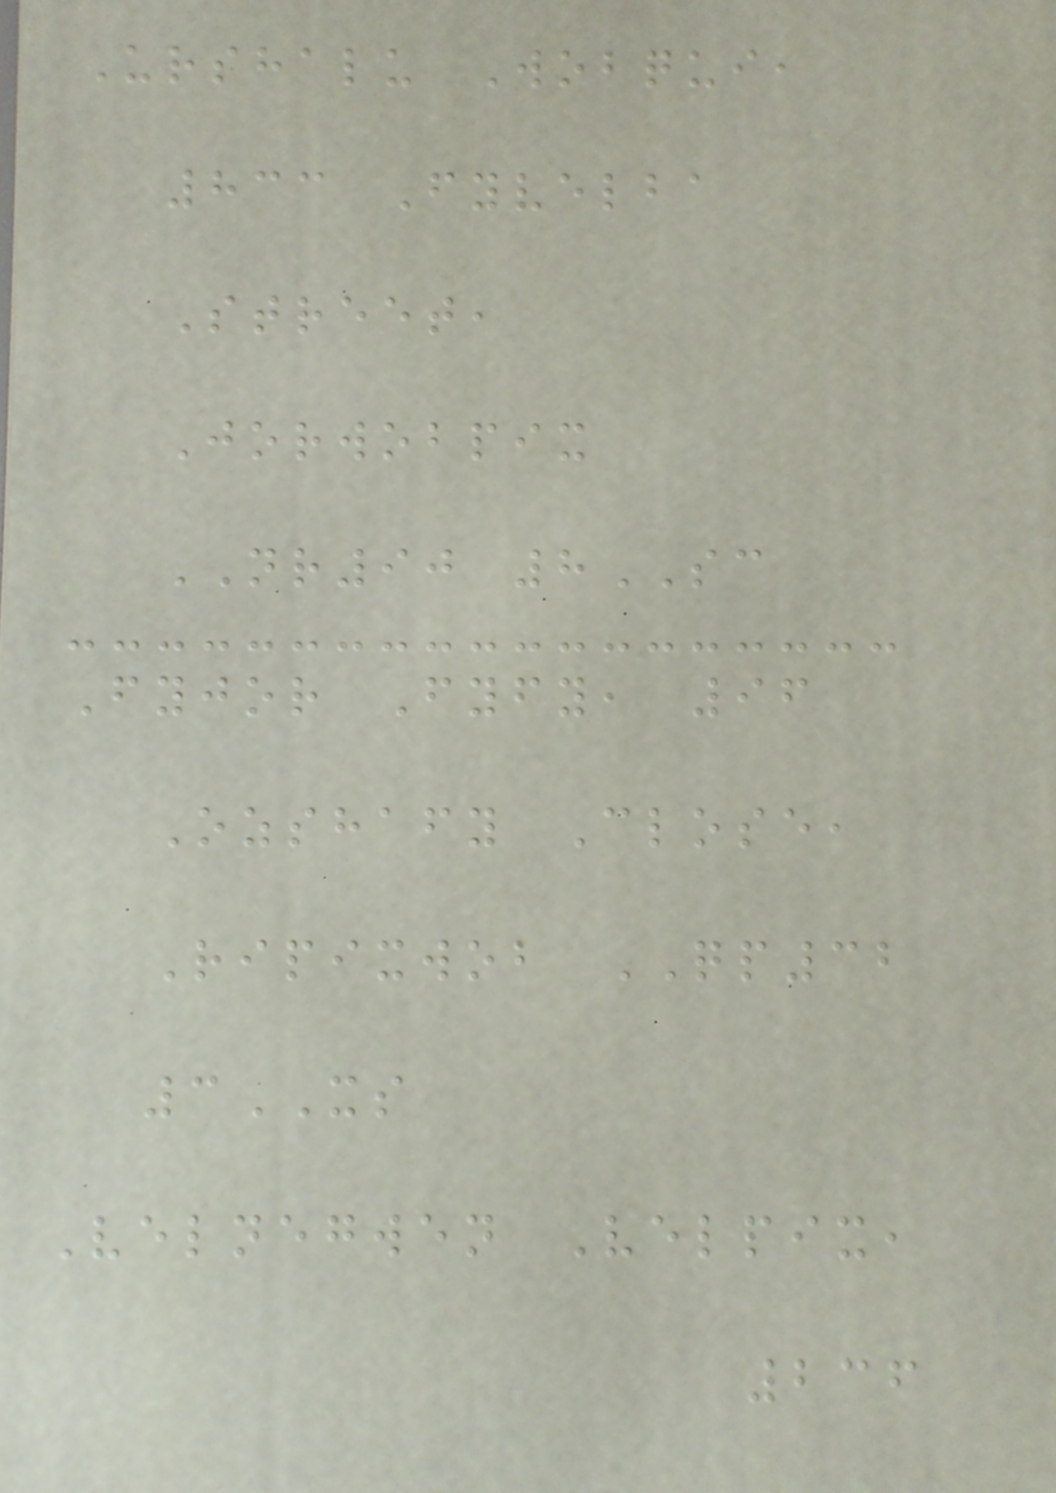Urshalu Wobqui,
833 Fyvelba
Street,
Jorwobpix
NR90 8SC
Fyjor Fyfy, 96
Ozshafy Close,
Ripixwob QP32
3XS
Velnegwen Velpix,
236
